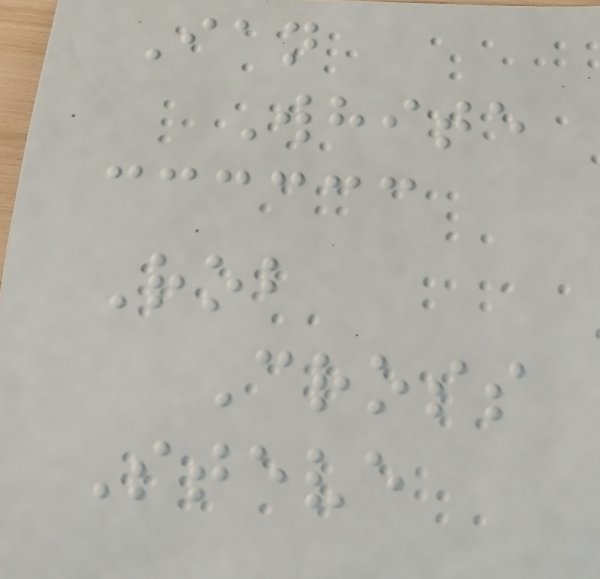Ian
White
Rob
Cross
Steve
